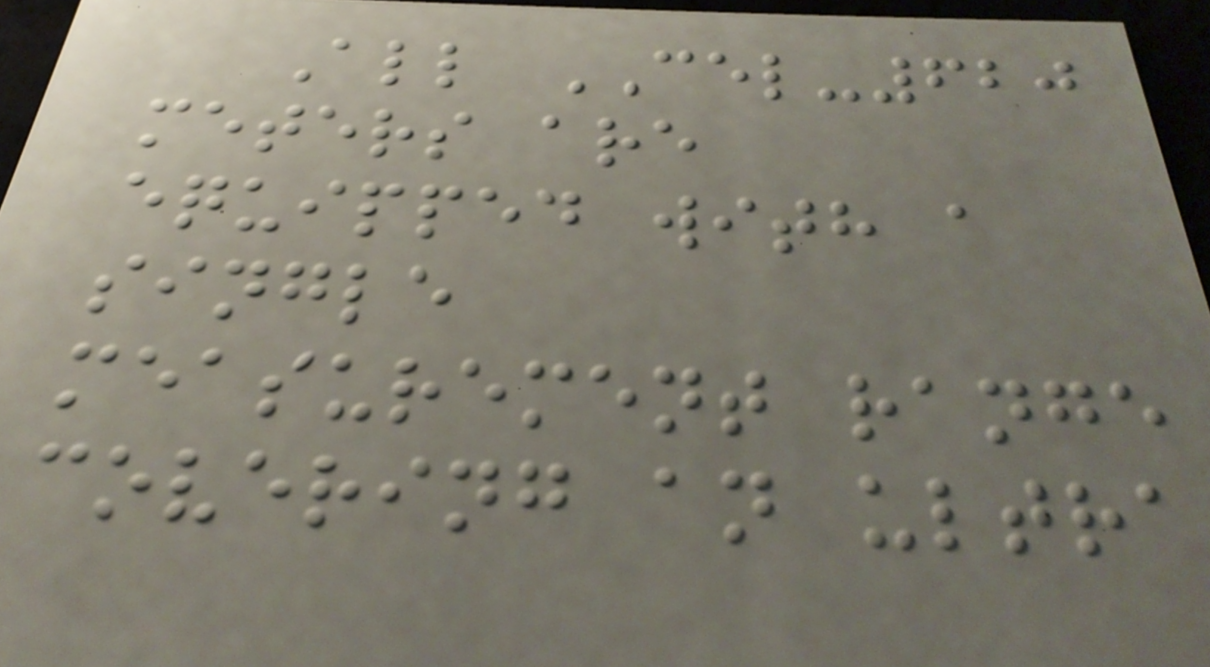All CEL-620
meters are
equipped with a
single
measurement range
covering an ultra
